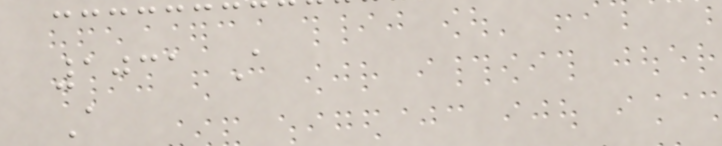1031 A
A
